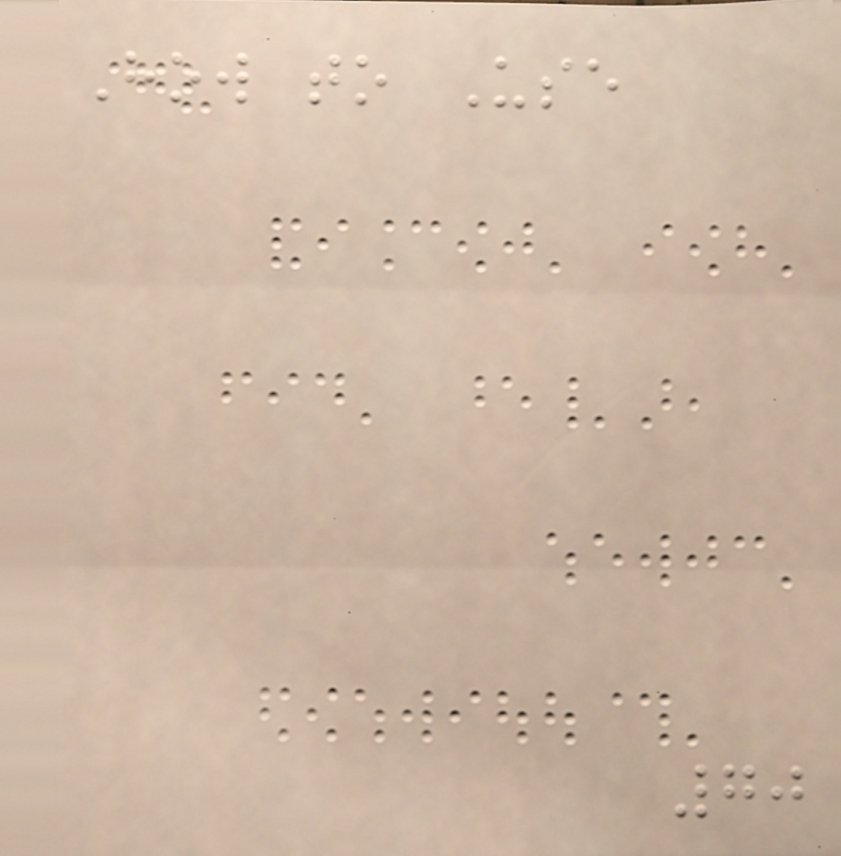How to Use
70
